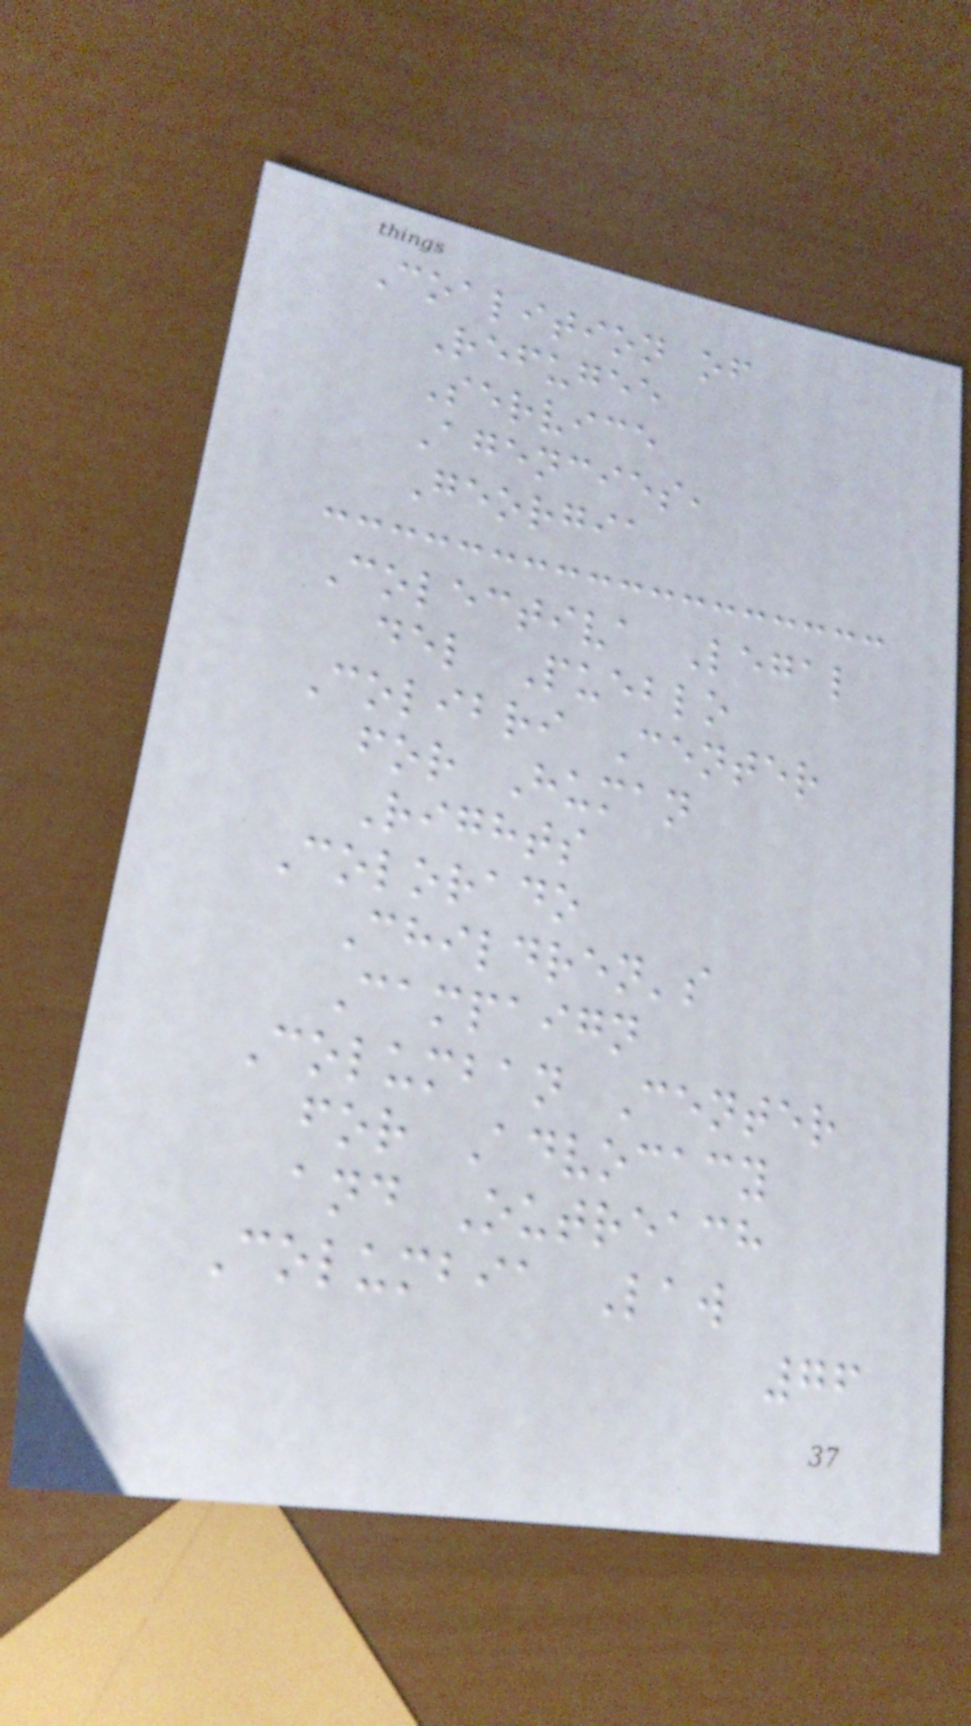Coalition of
Refugee
Service
Agencies,
Georgia
Colectiva Legal
del Pueblo
Colibri Center
for Human
Rights
Colorado
Children's
Campaign
Columban Center
for Advocacy
and Outreach
Columbia Law
76
